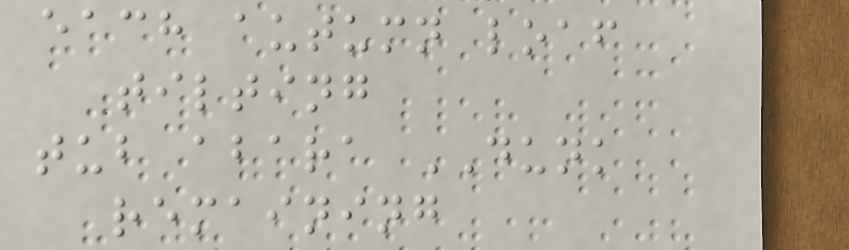each autumn loaf
tilting
tub abara DUNK
remaining
